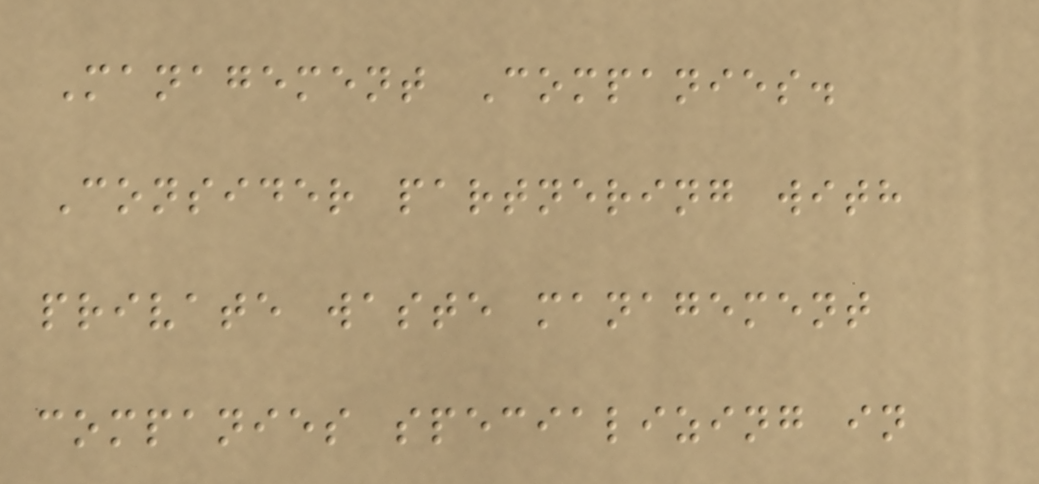Management Companies.
Consider partnering with
private waste management
companies specializing in
